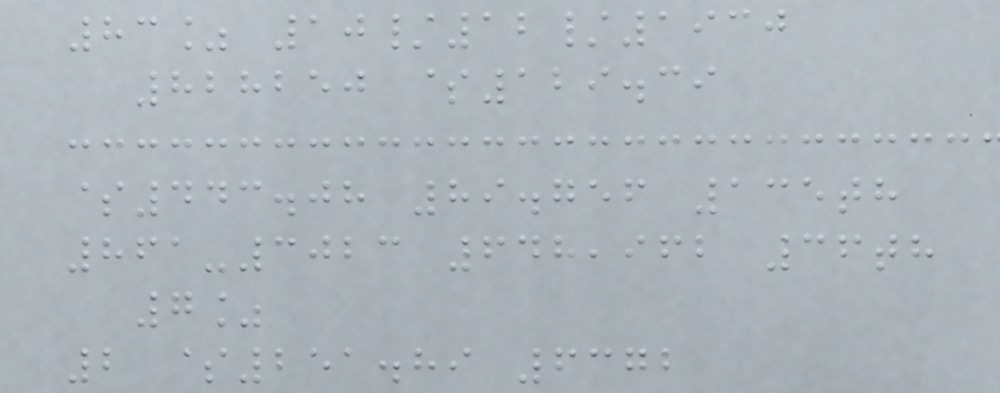83% 10/12/1930
828250 $129.39
$443.08 89.756 135th
861-3023 648,962 36th
7%
2 $251.89 6372
